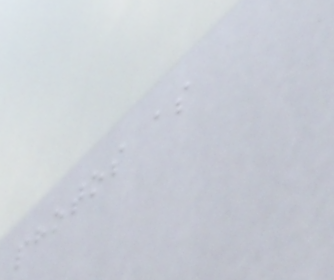photos as
